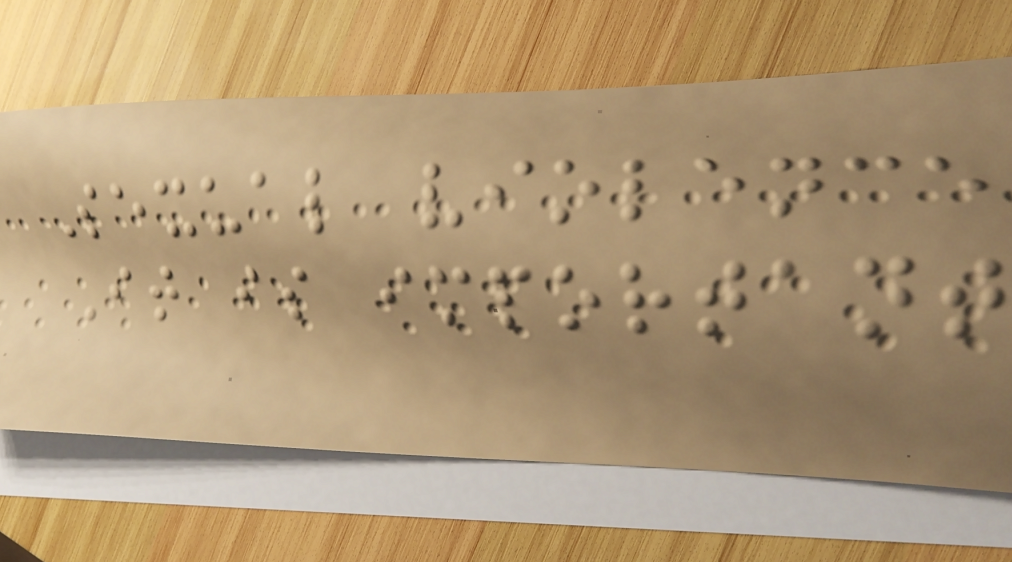Sexual violence
It is important
